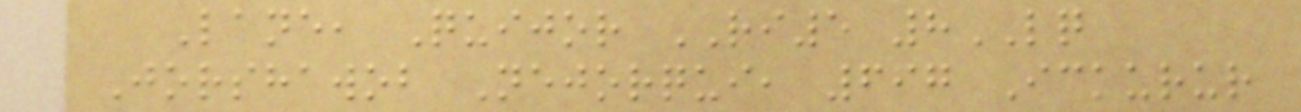Lane, Quijor RI5 8LQ
Jorshawob Nejorqui, 697 Ickurur
